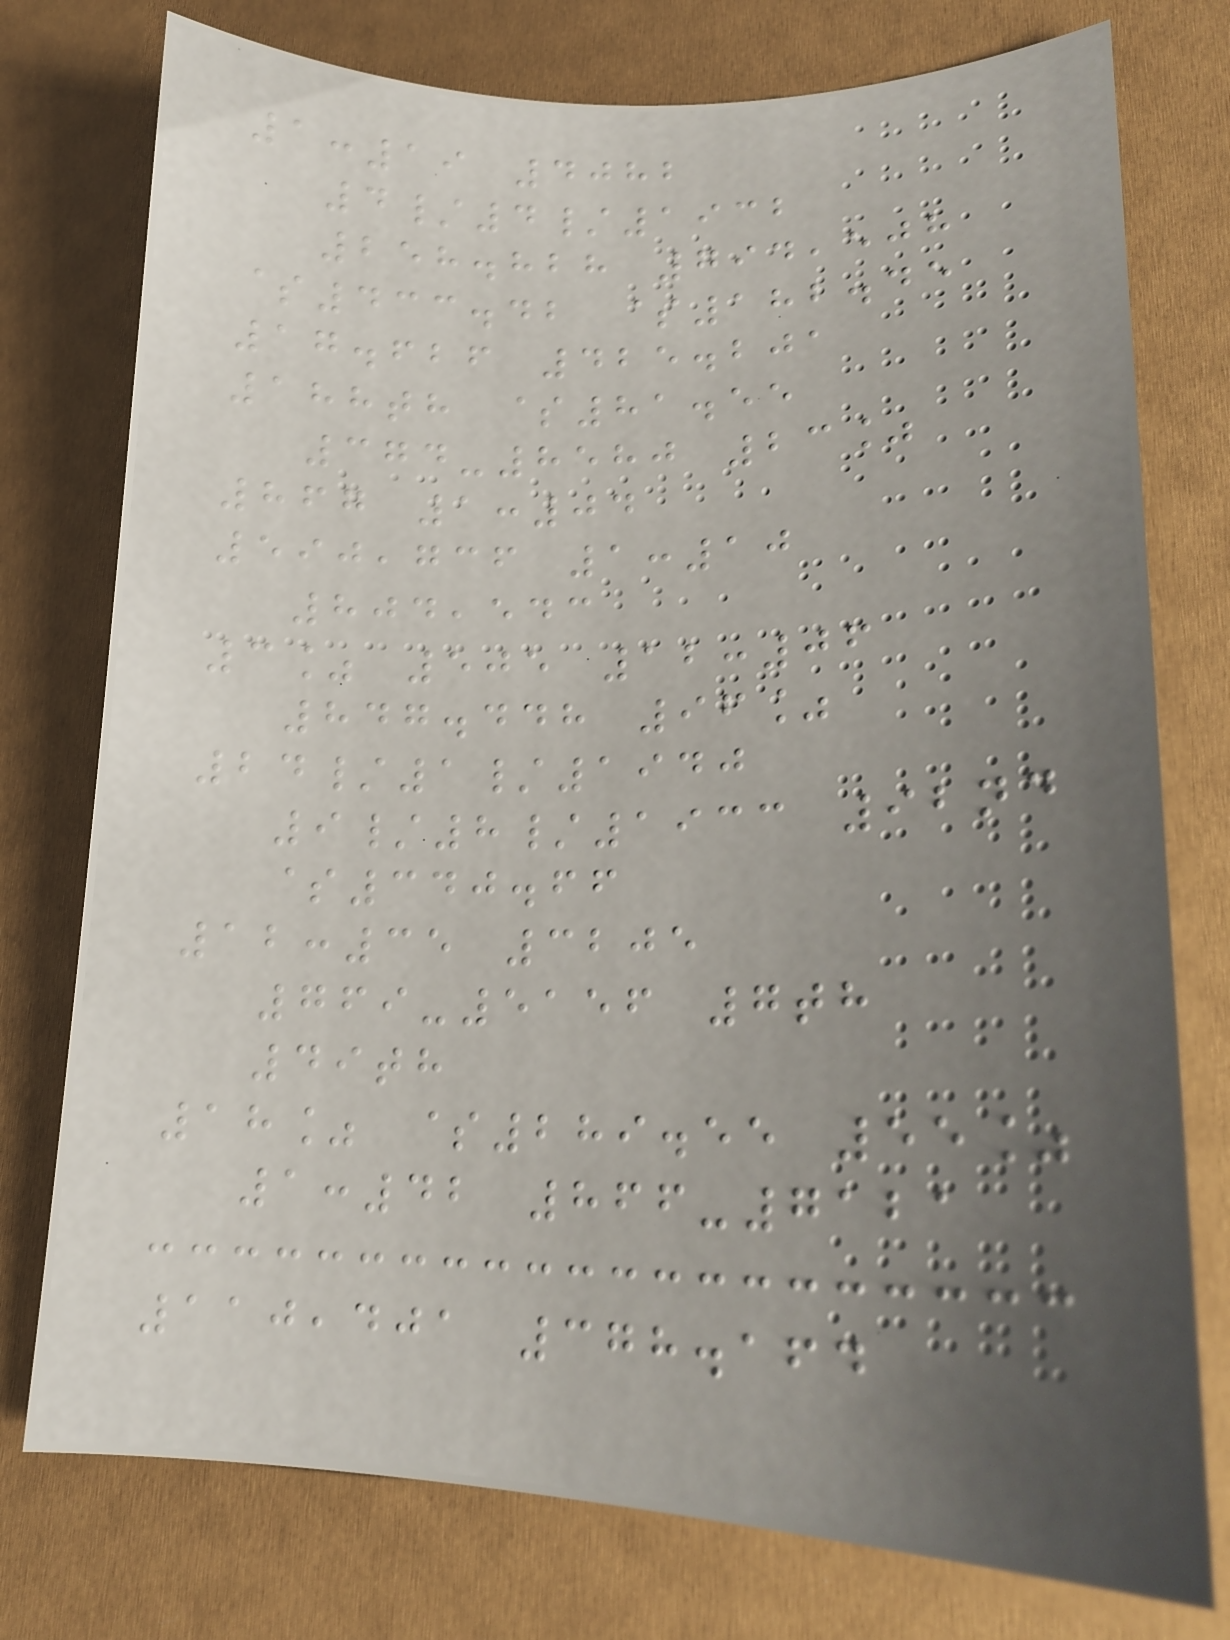1:19 4082
4/4/1932
258.828 794,508
$433.42 $182.45
17.626 425.201
188th $81.55
374-8580 23%
867 1:04
590,736 1:10
804,543
3% 505 12:06
847.448 96%
24/1/1940
9/8/1933 92nd
$340.66
12:35 3205
769-5156 7th
49th
18% $289.55 55%
1:42 866-7121
110,401 378.164
